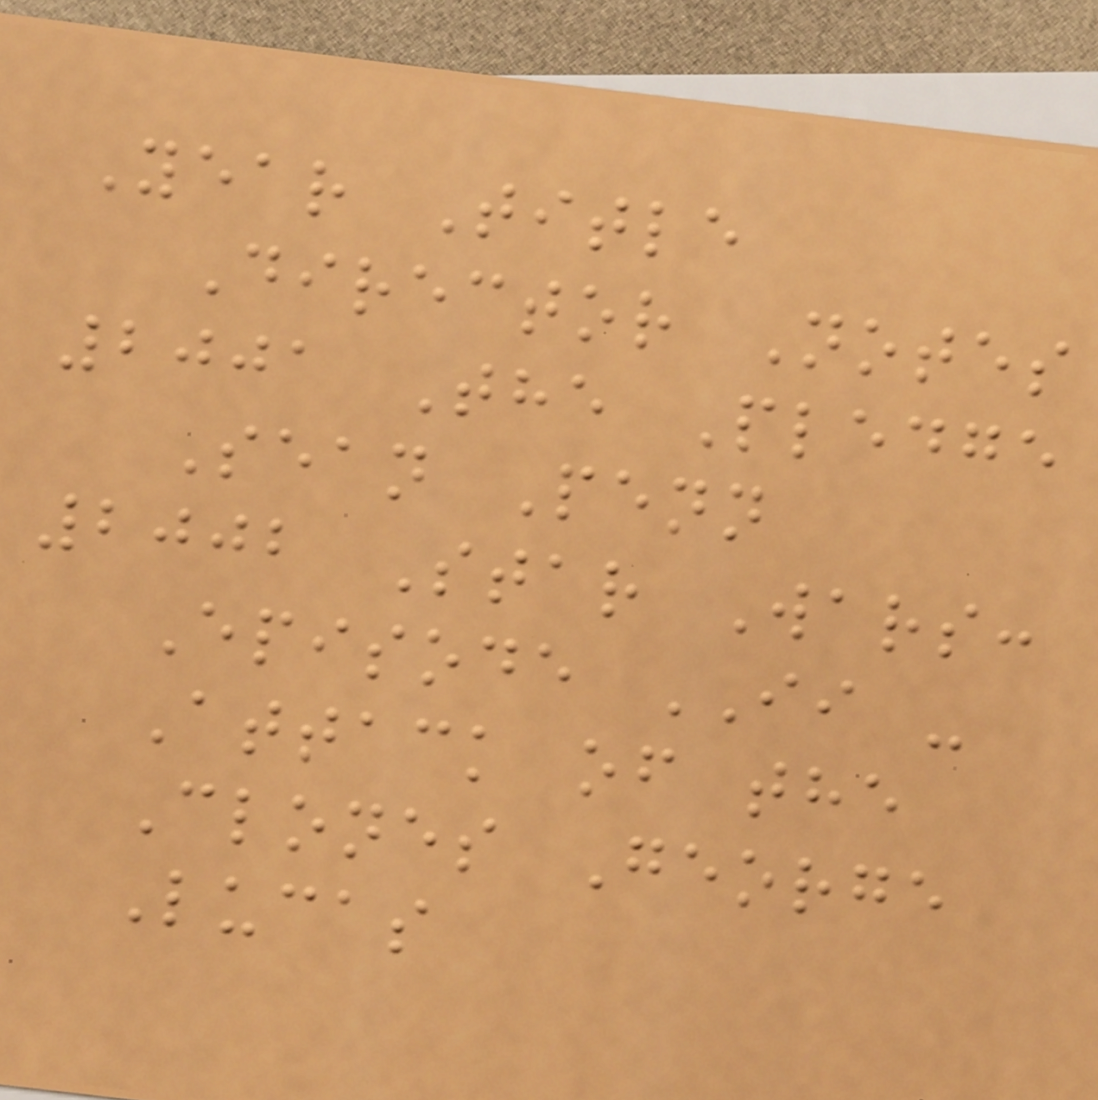Year Title
Director Notes
2001 The Pledge
Sean Penn
2002 Star Wars:
Episode II -
Attack of the
Clones George
Lucas
